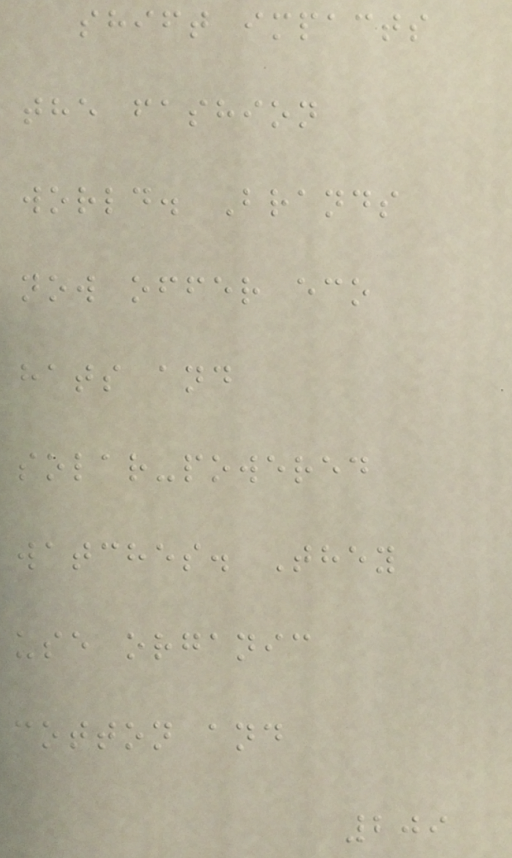shift impacts
the fashion
world. Brands
now offer eco
hats and
solar-powered
watches. They
use organic
cotton and
209
